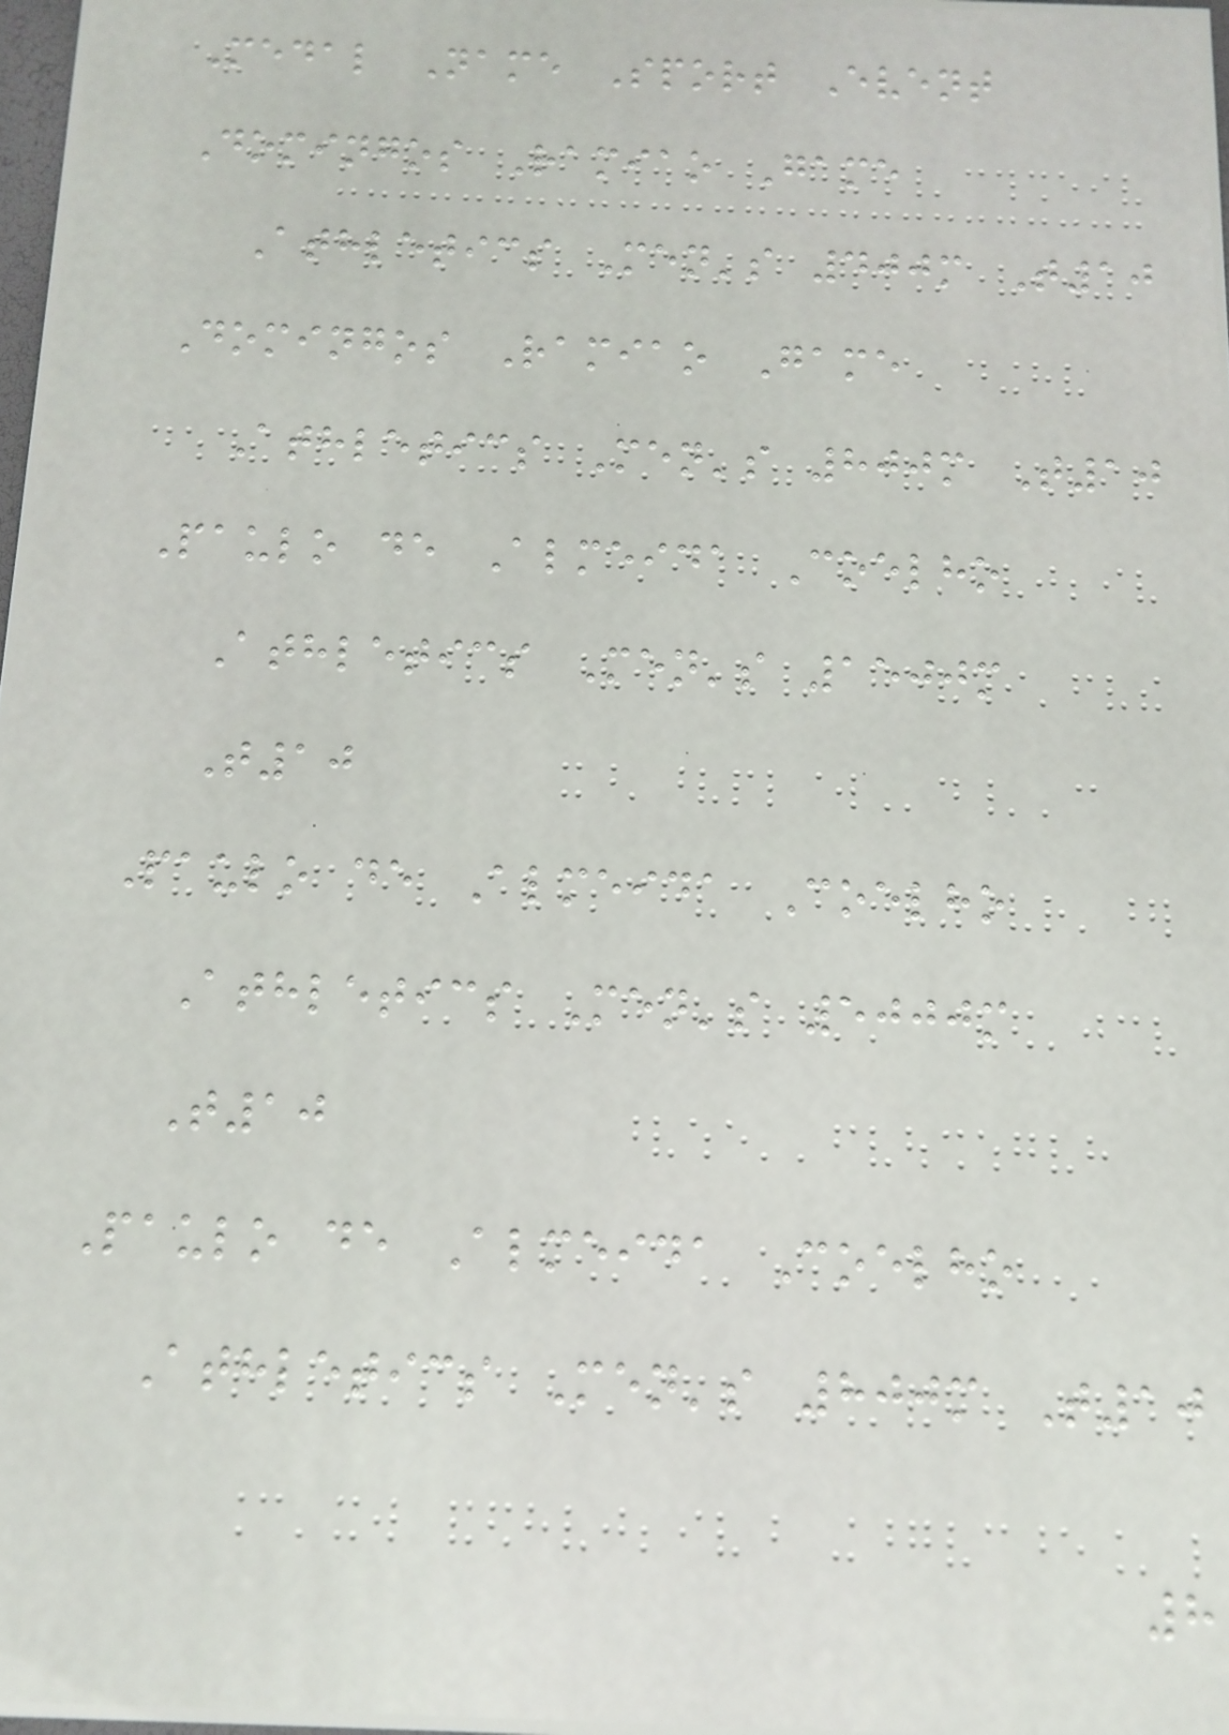Medal Name Sport Event
Domingos Ramiao Game
Athletics Men's 400m T10
Domingos Ramiao Game
Athletics Men's 800m T10
Paulo de Almeida Coelho
Athletics Men's 1500m
T10
Paulo de Almeida Coelho
Athletics Men's 5000m
T10
Paulo de Almeida Coelho
Athletics Men's 800m T10
8
